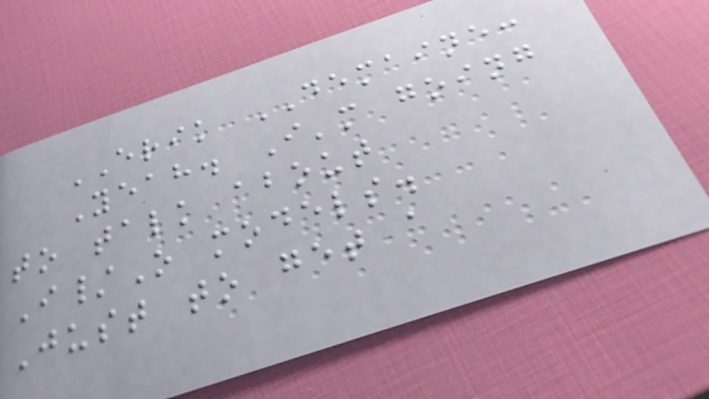ERIK DEMAINE:
Yeah. I'm going
to talk about
I/O models.
Just to get a
